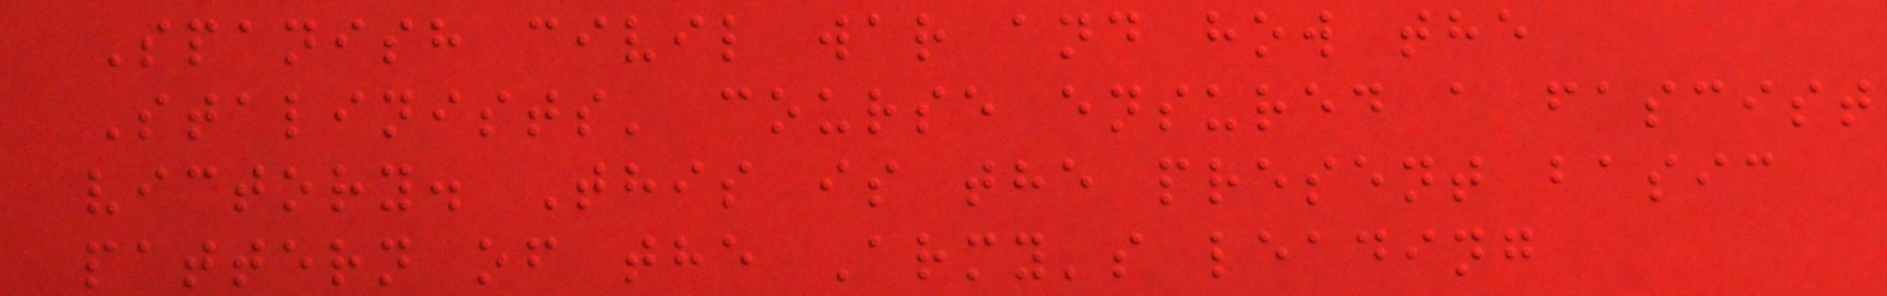Spanish civil war and how the
Stalinists' course ensured a fascist
victory. This is the present basic
pattern of the Army's leading
